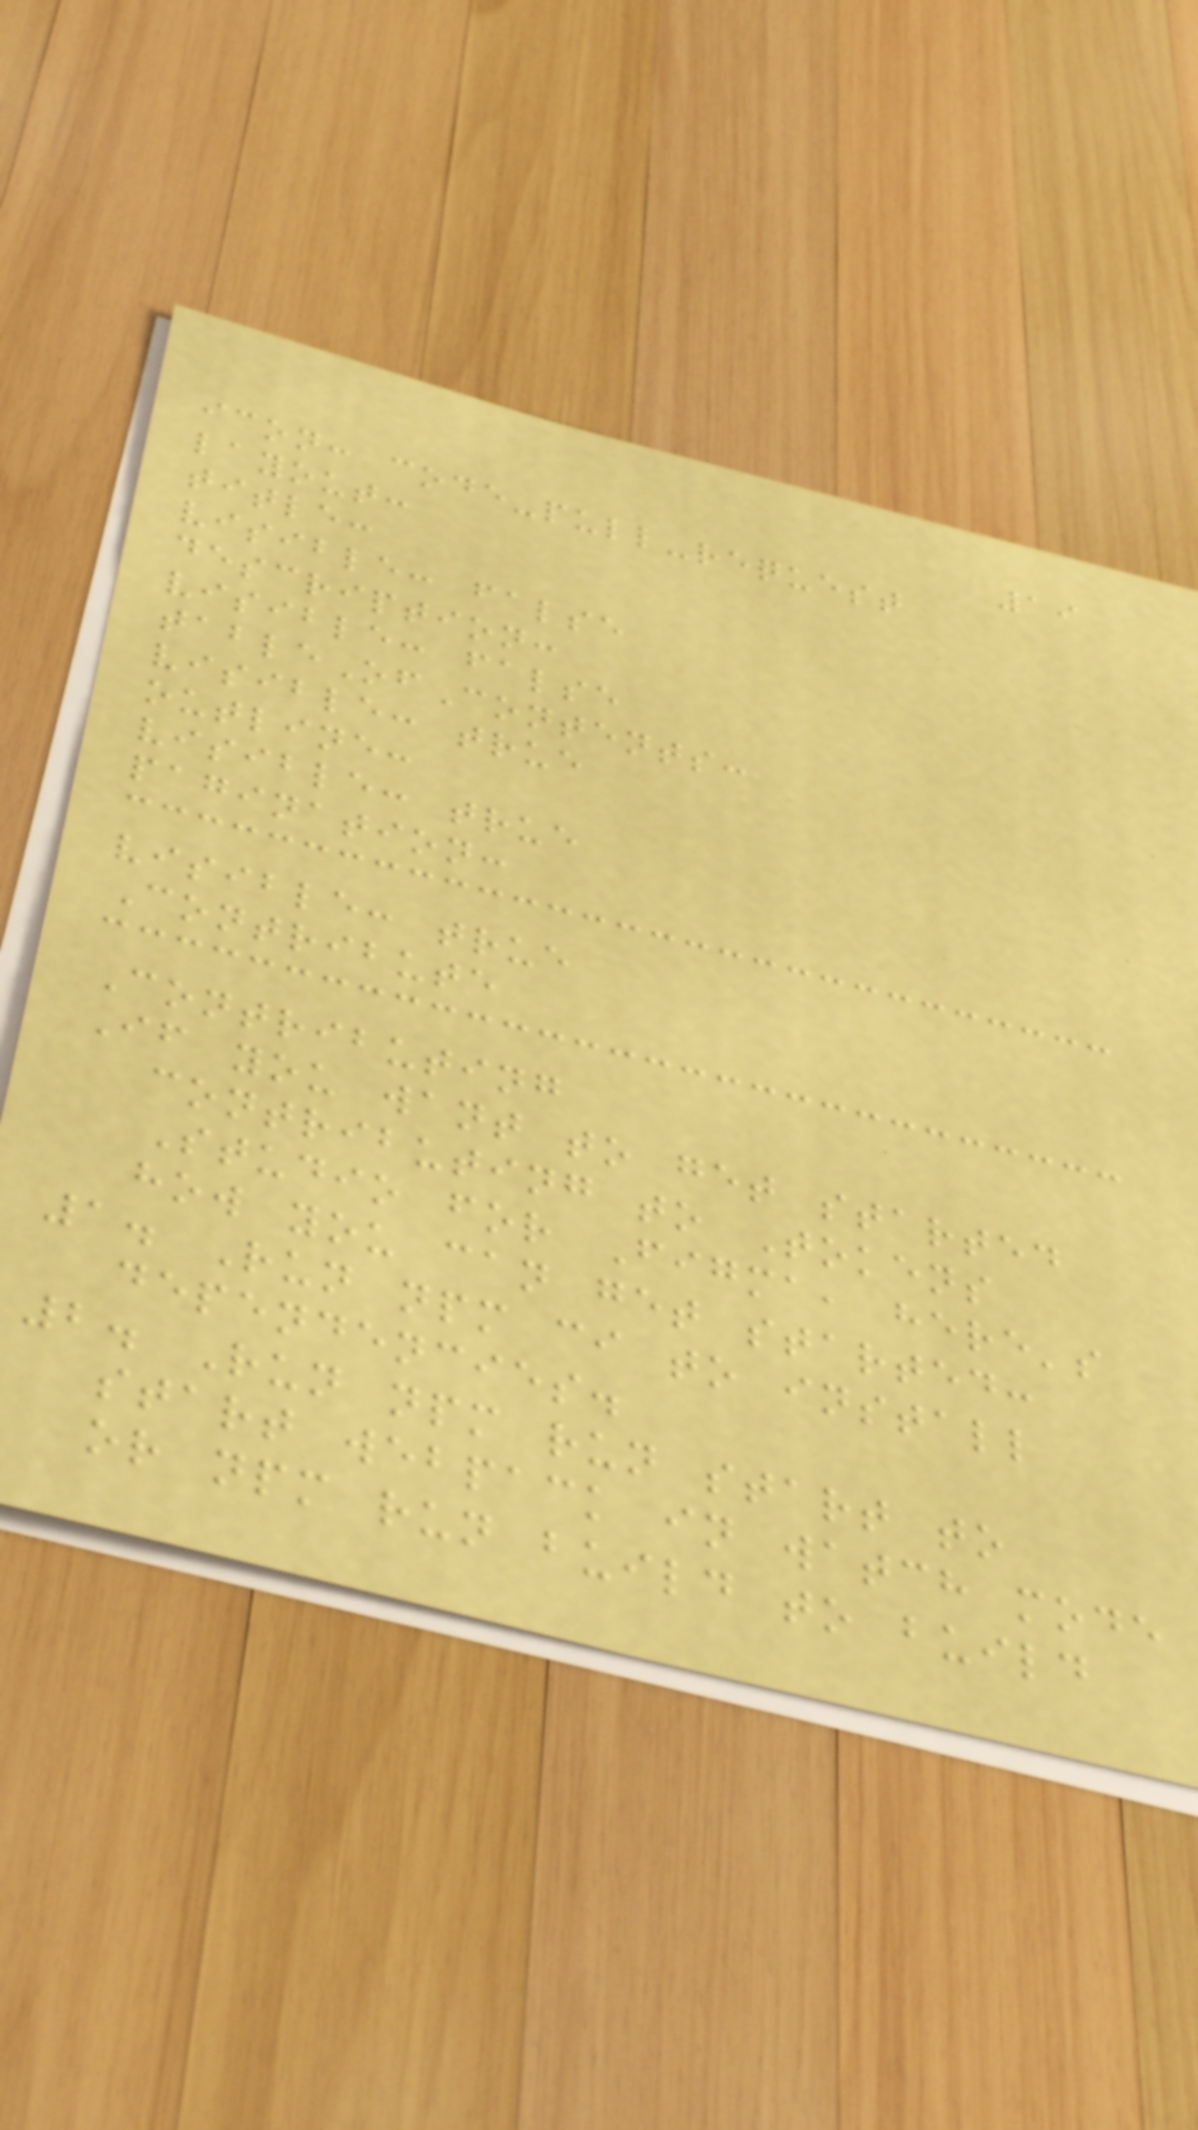19
icon: code-pull-request
layout:
title:
visible: false
description:
visible: false
tableOfContents:
visible: true
outline:
visible: true
pagination:
visible: true
Contribute
Contributing
If you want to get started
contributing to Tokens
Studio for Figma, here's
how you can get started:
1. Run npm ci to install
dependencies.
2. Run npm run start to
start webpack in watch mode
or npm run build to build
